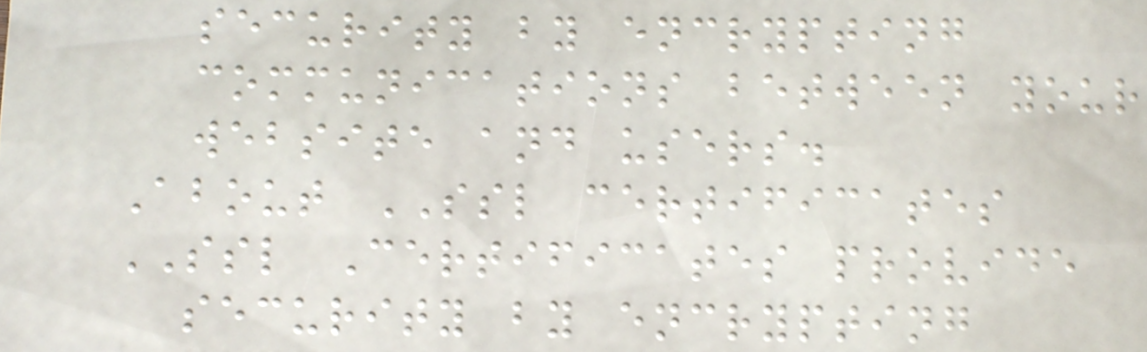security by encrypting
communications between your
website and users.
About SSL certificates
SSL Certificates provide
security by encrypting
